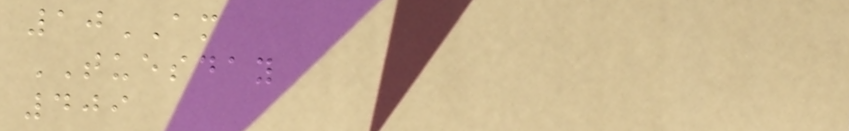10AM
TUESDAY
409
